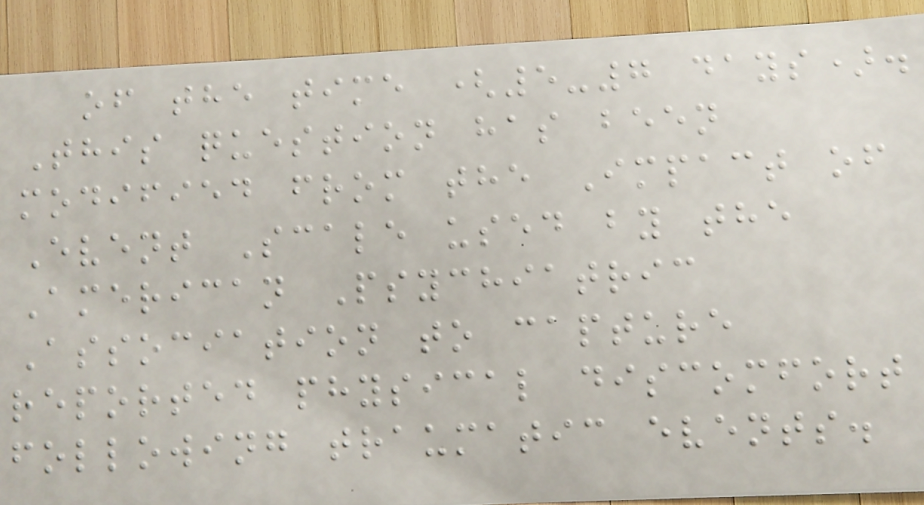of the time (5-7 days).
This question has been
modified from the Impact of
Event Scale used by the
American Psychiatric
Association to capture
reported physical discomfort
following traumatic events.
